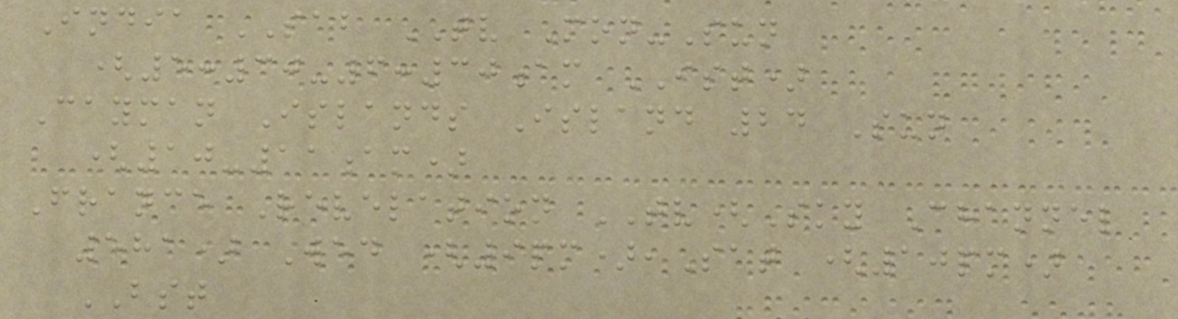India SAB TV Mon-Sun
(5:30-6:30am IST)
Cayman Islands Island 24 Sun
(10-11am)
France Revelation TV(Sky Channel
581) Wed (9pm),Sat (10pm)
BST
